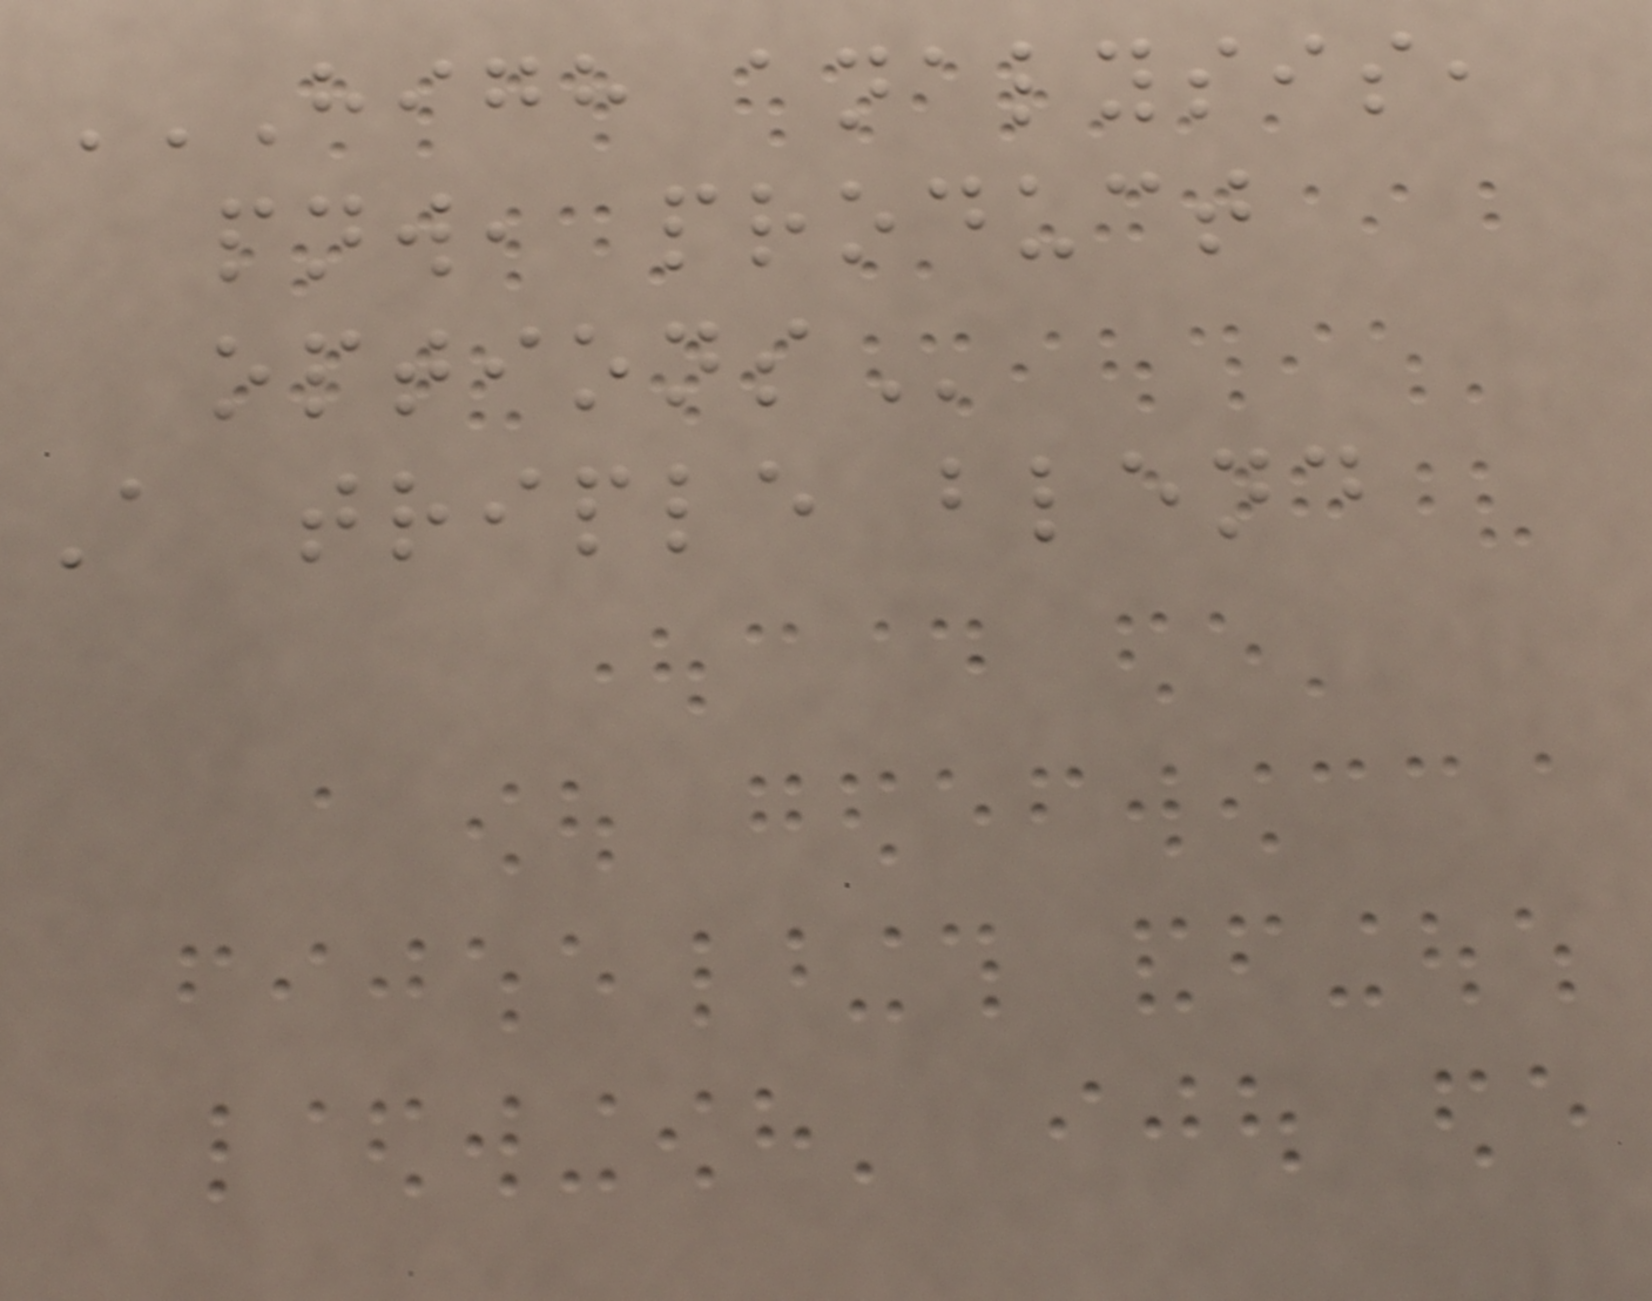HIGH ANALYSIS,
PNW, PRODUCT
OPTIONS
A triple blend
